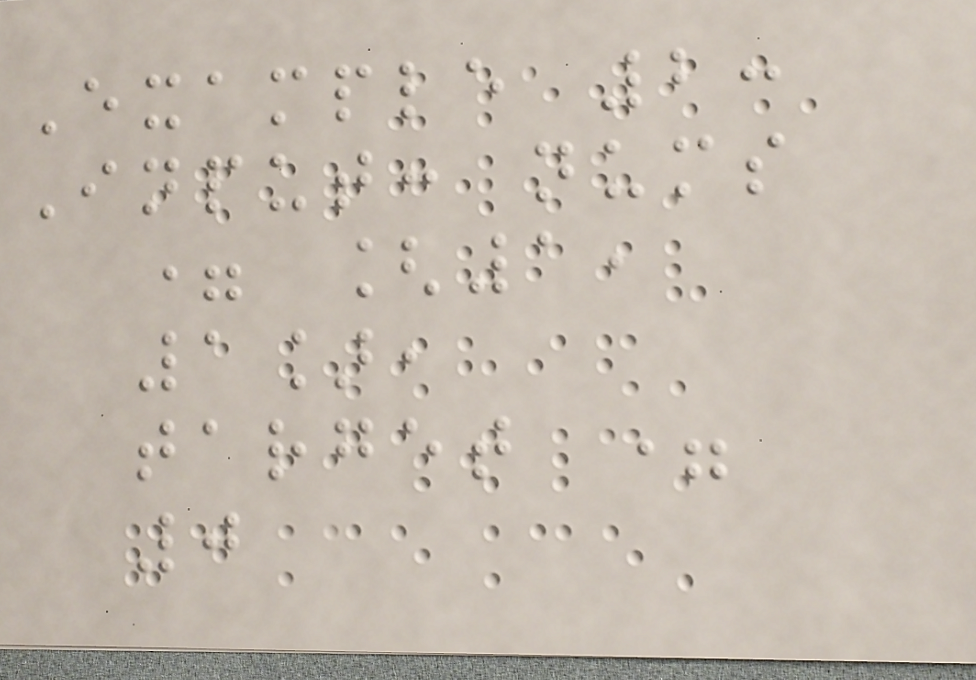Example 2:
Input: nums
= [1,
1],
target =
0
